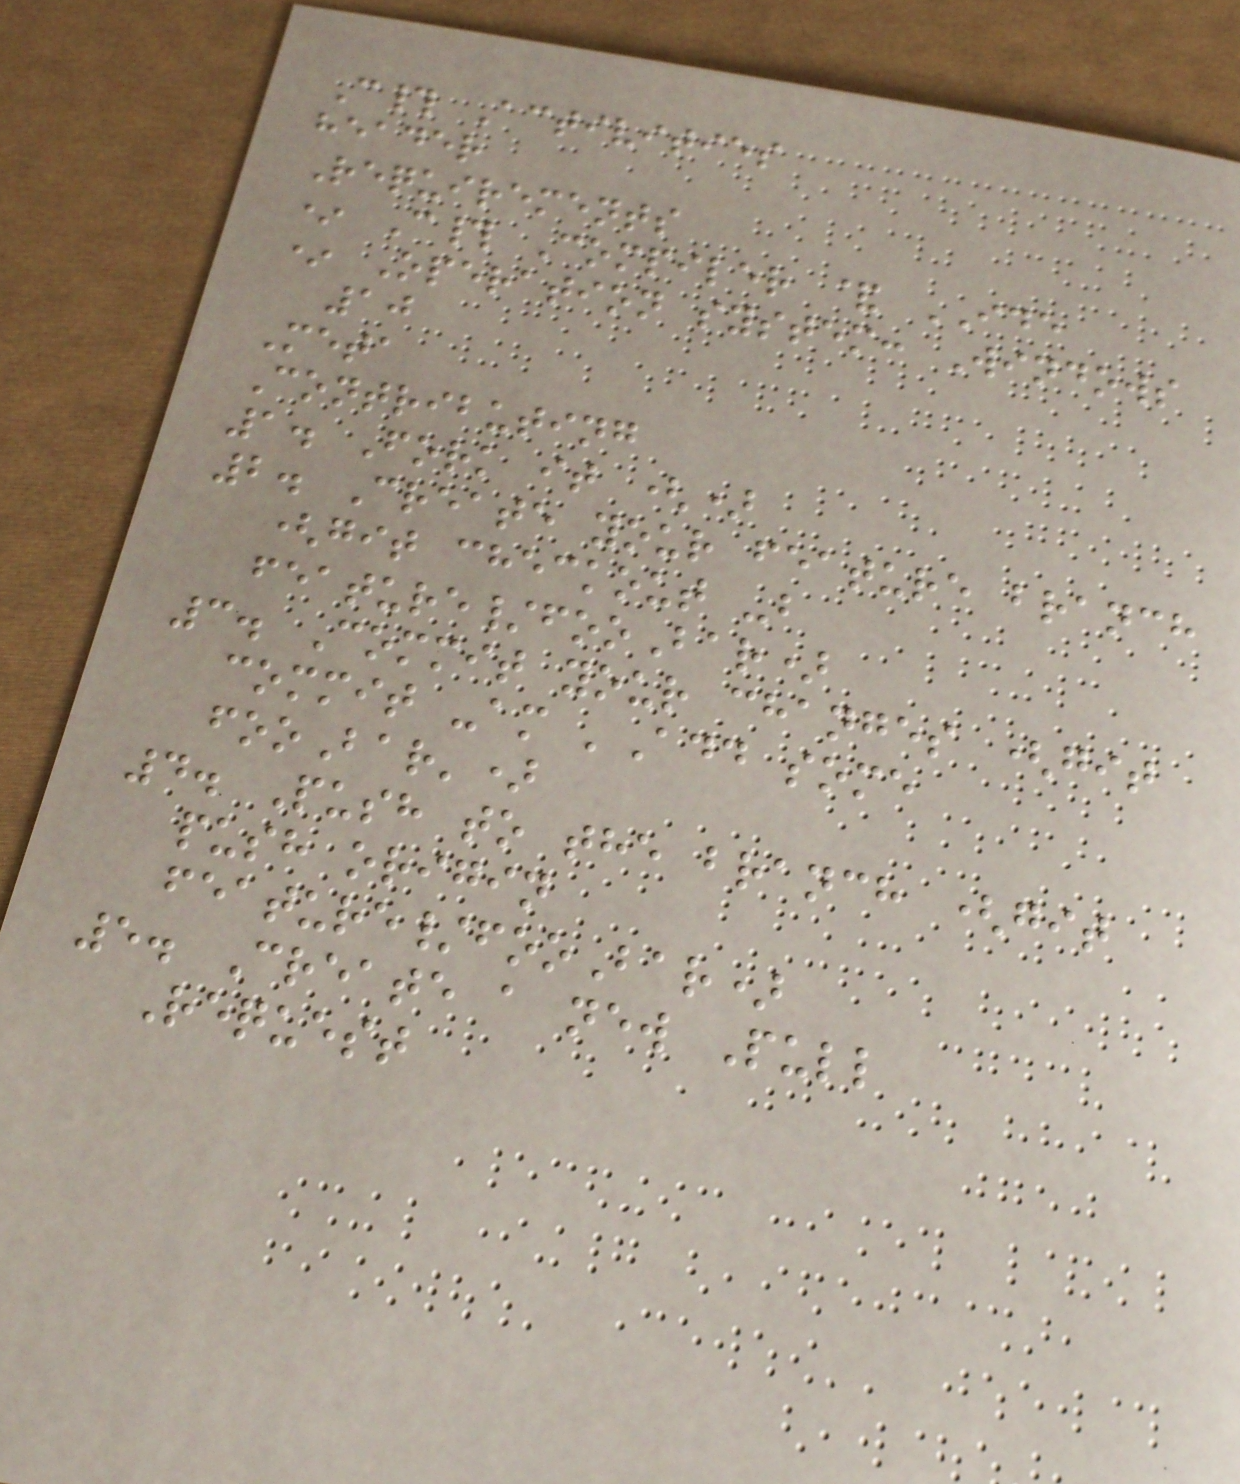C# Activities
header
Requirements
* C# Compiler & IDE
* Operation system: Windows
10
Meta
Contributing
1. Fork it ()
2. Create your feature branch
(git checkout -b
feature/fooBar)
3. Commit your changes (git
commit -am 'Add some
fooBar')
4. Push to the branch (git
push origin
feature/fooBar)
5. Create a new Pull
Request
